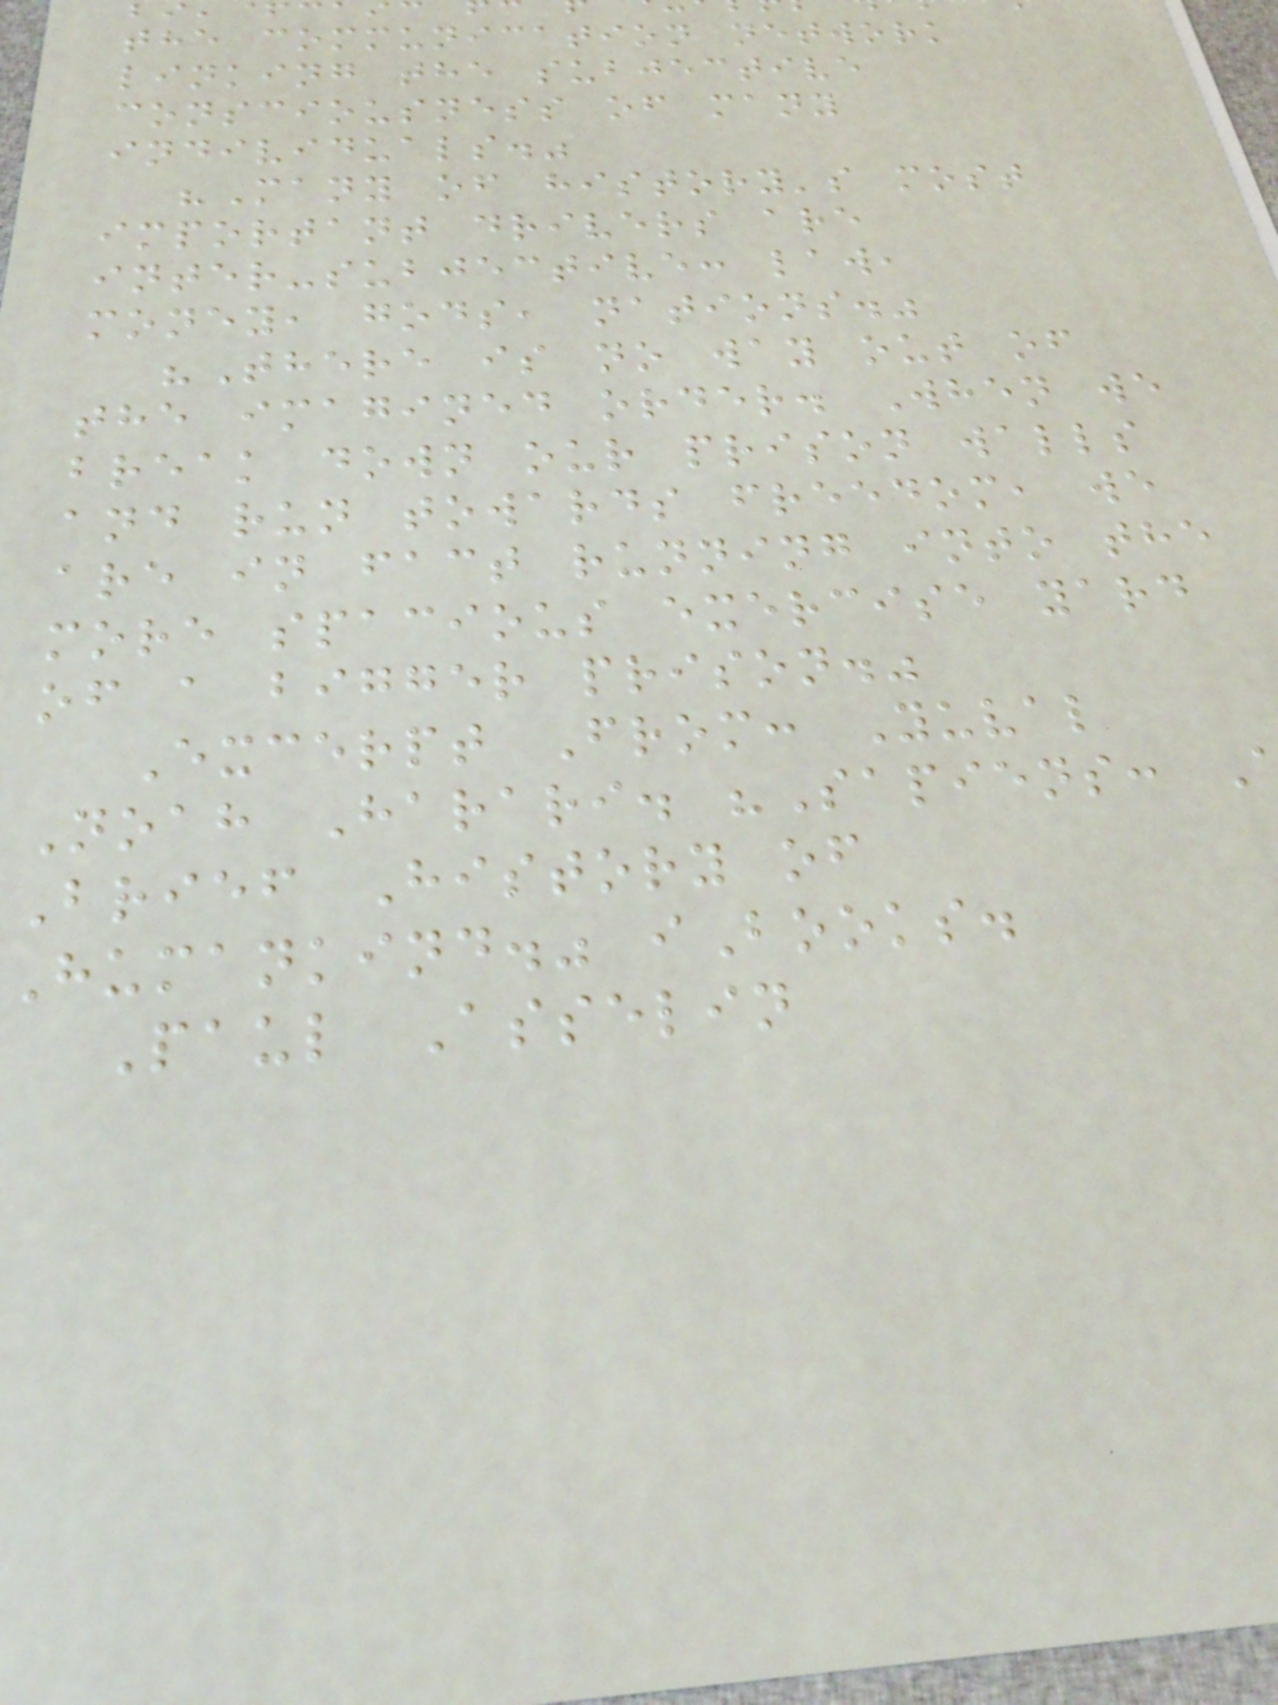the communication network
linking the subjective
consciousness of many
individuals."
"Many of history's most
important drivers are
inter-subjective: law,
money, gods, nations."
"There is no way out of
the imagined order. When we
break down our prison walls
and run towards freedom, we
are in fact running into the
more spacious exercise yard
of a bigger prison."
Excerpt From: Yuval
Noah Harari. "Sapiens:
Brief History of
Humankind." iBooks.
Paul Asselin
